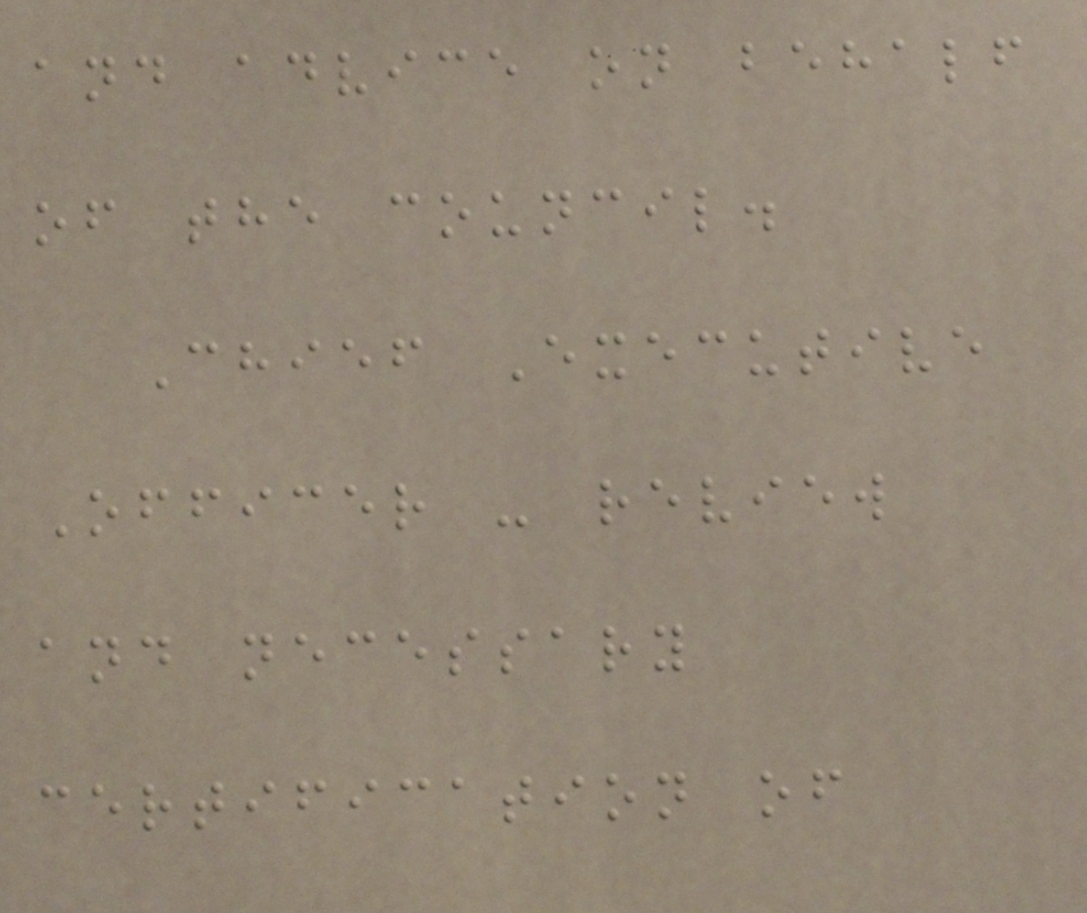and advice on behalf
of the council.
Chief Executive
Officer - review
and necessary
certification of
